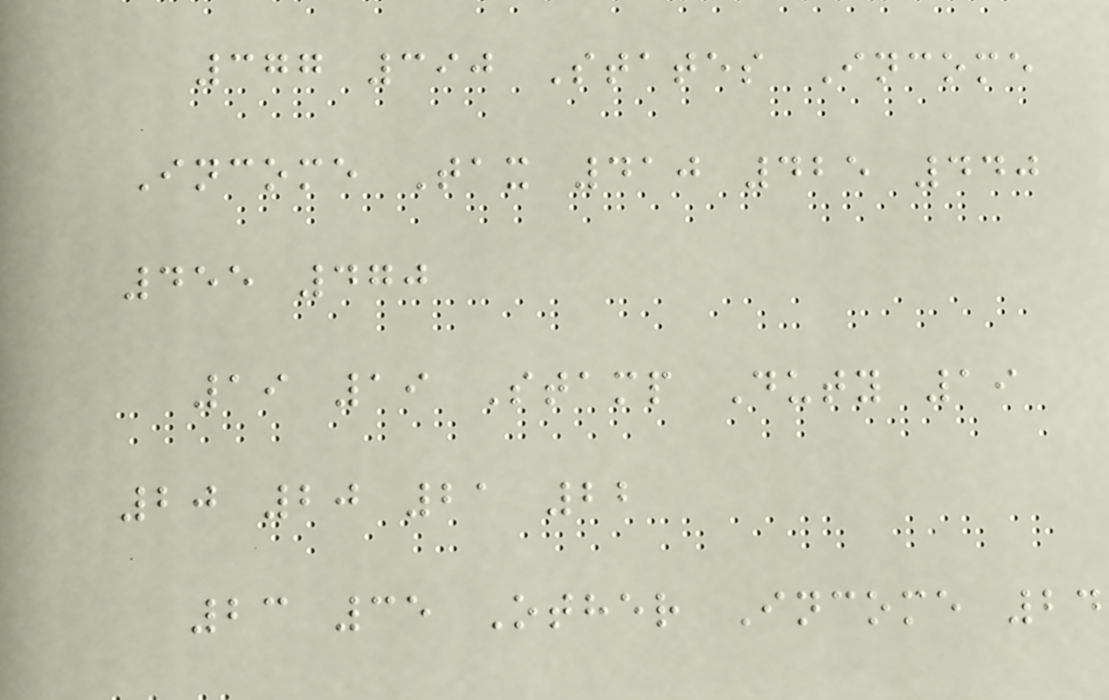377 390 States Income
Income Tax 410 425 440
455 470
19 19 Stamp Duty 19
20 20 21 22
23 35 Other Income 24
